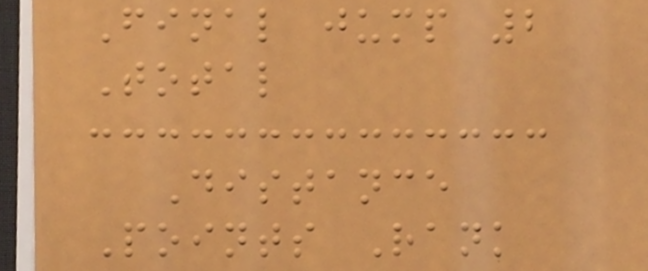Final jump 2
Total
Distance
Points Rank
